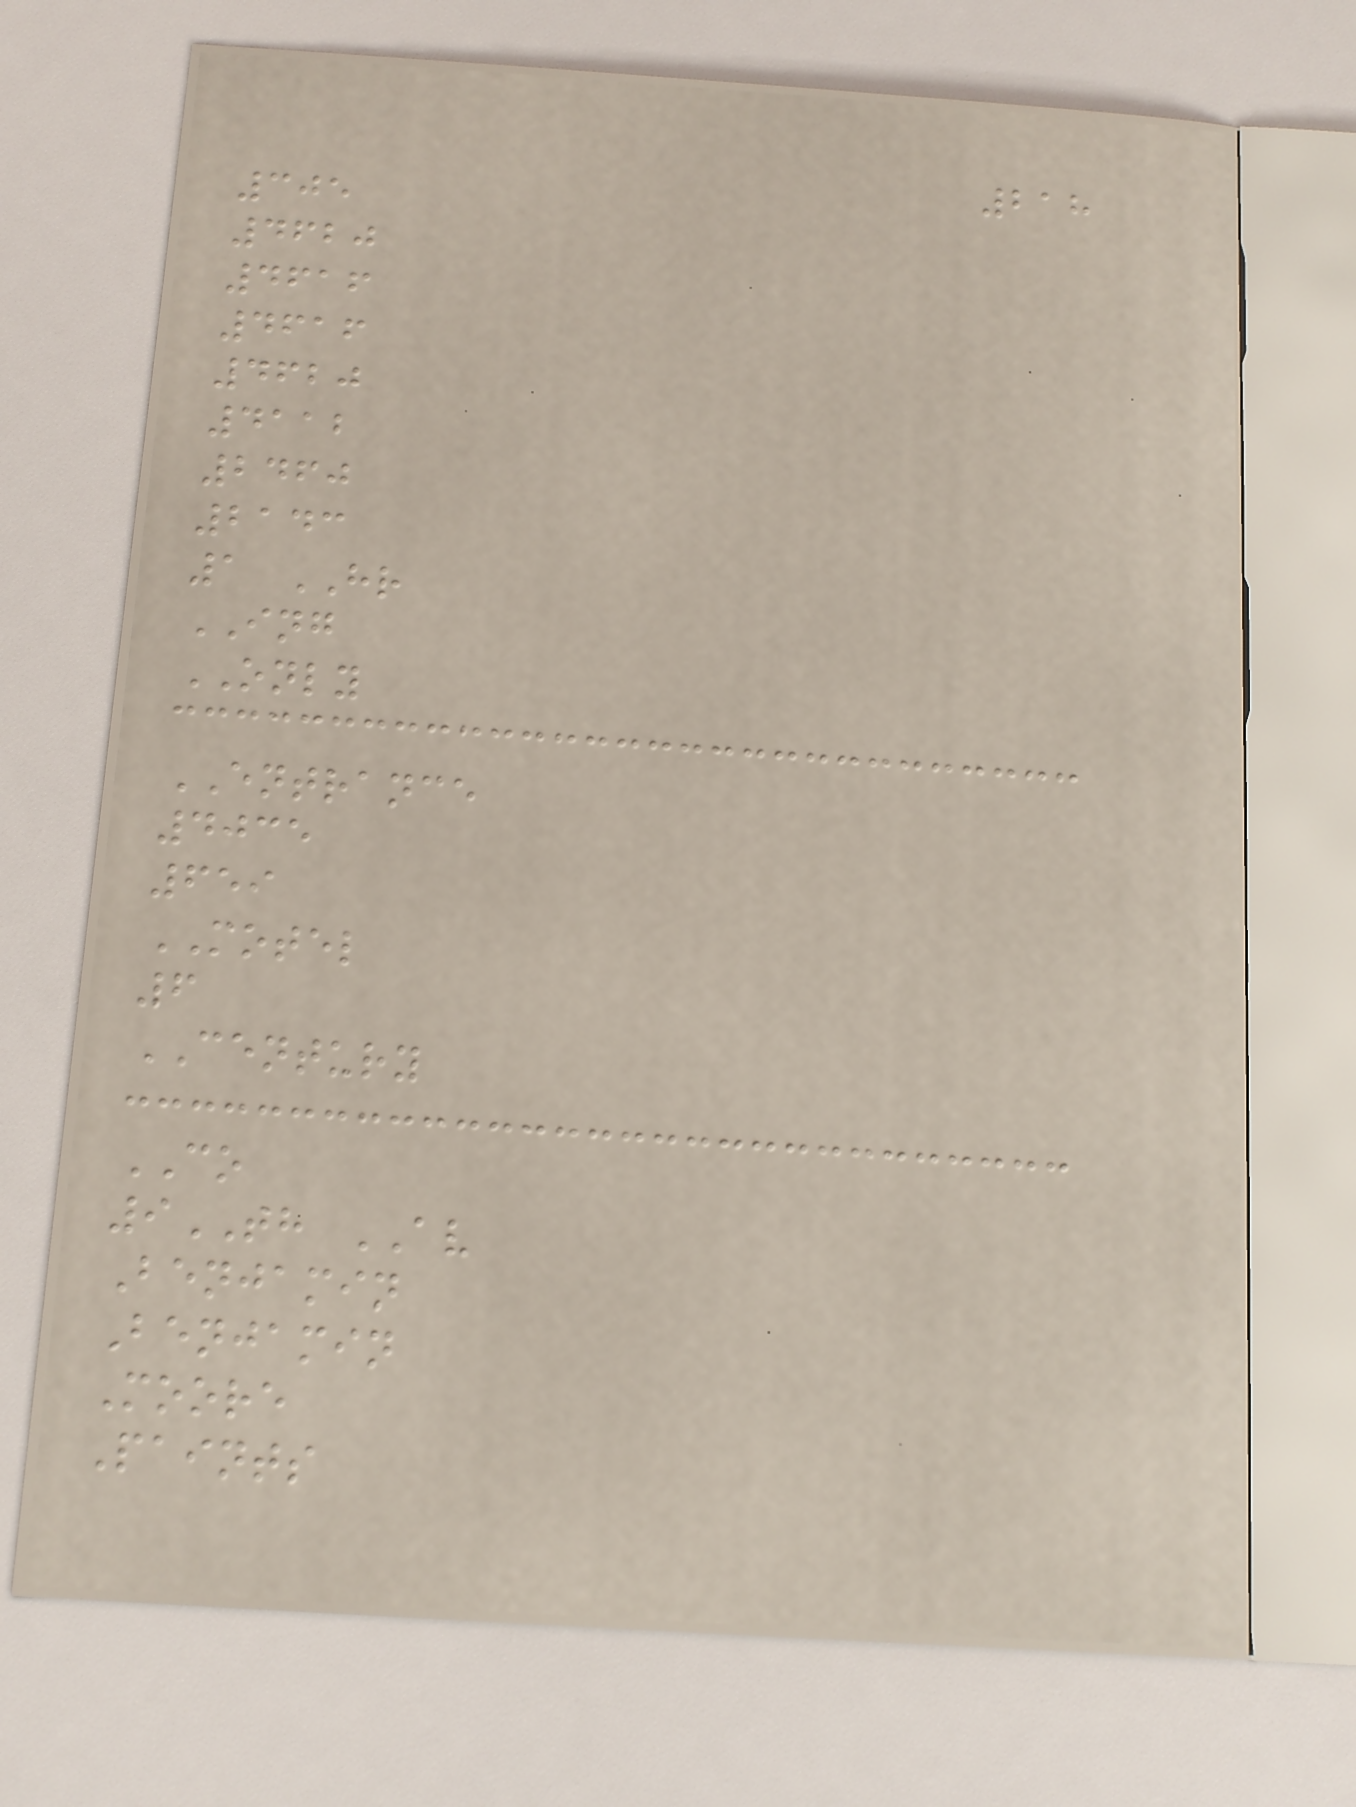218
305
4620
4616
4616
4620
4112
2460
2143
1 HR
ING
ONLY
ENTRANCE
4035
659
MOTEL
6
CENTURY
CO
9TH AV
Benjamin
Benjamin
Moore
Paints
